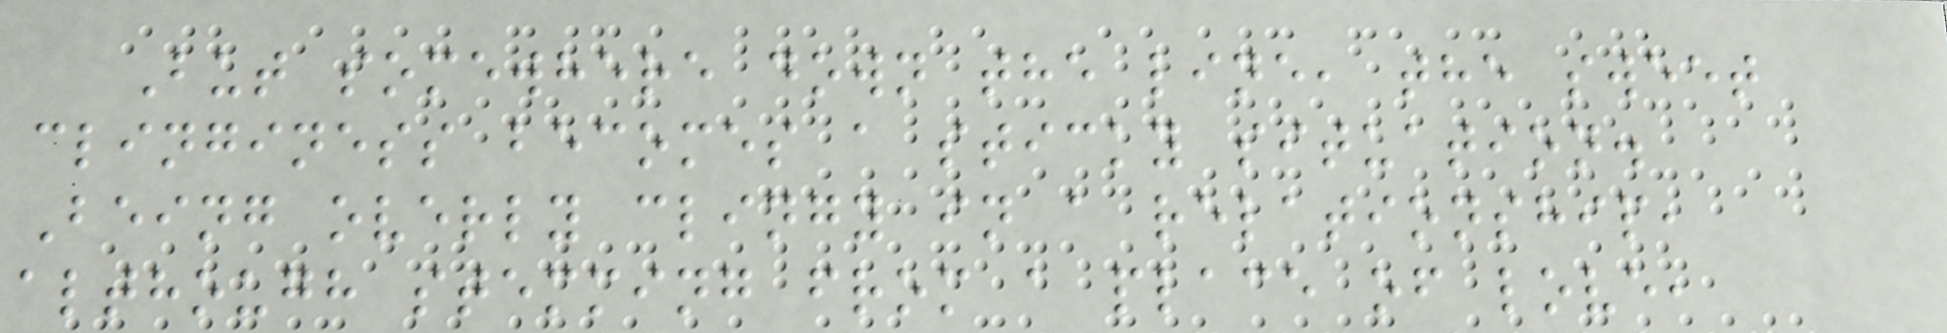But somewhere down the line, the sweet
clinginess becomes a sticky situation.
Being overly clingy in a relationship,
although stemming from a place of love,
